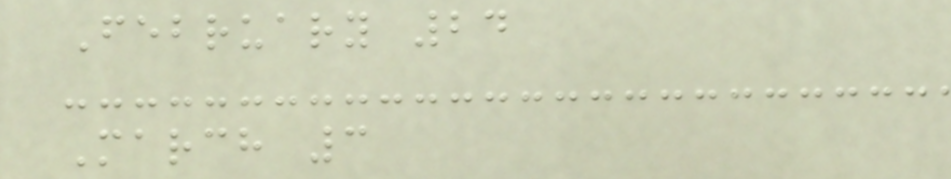February 24
March 3
